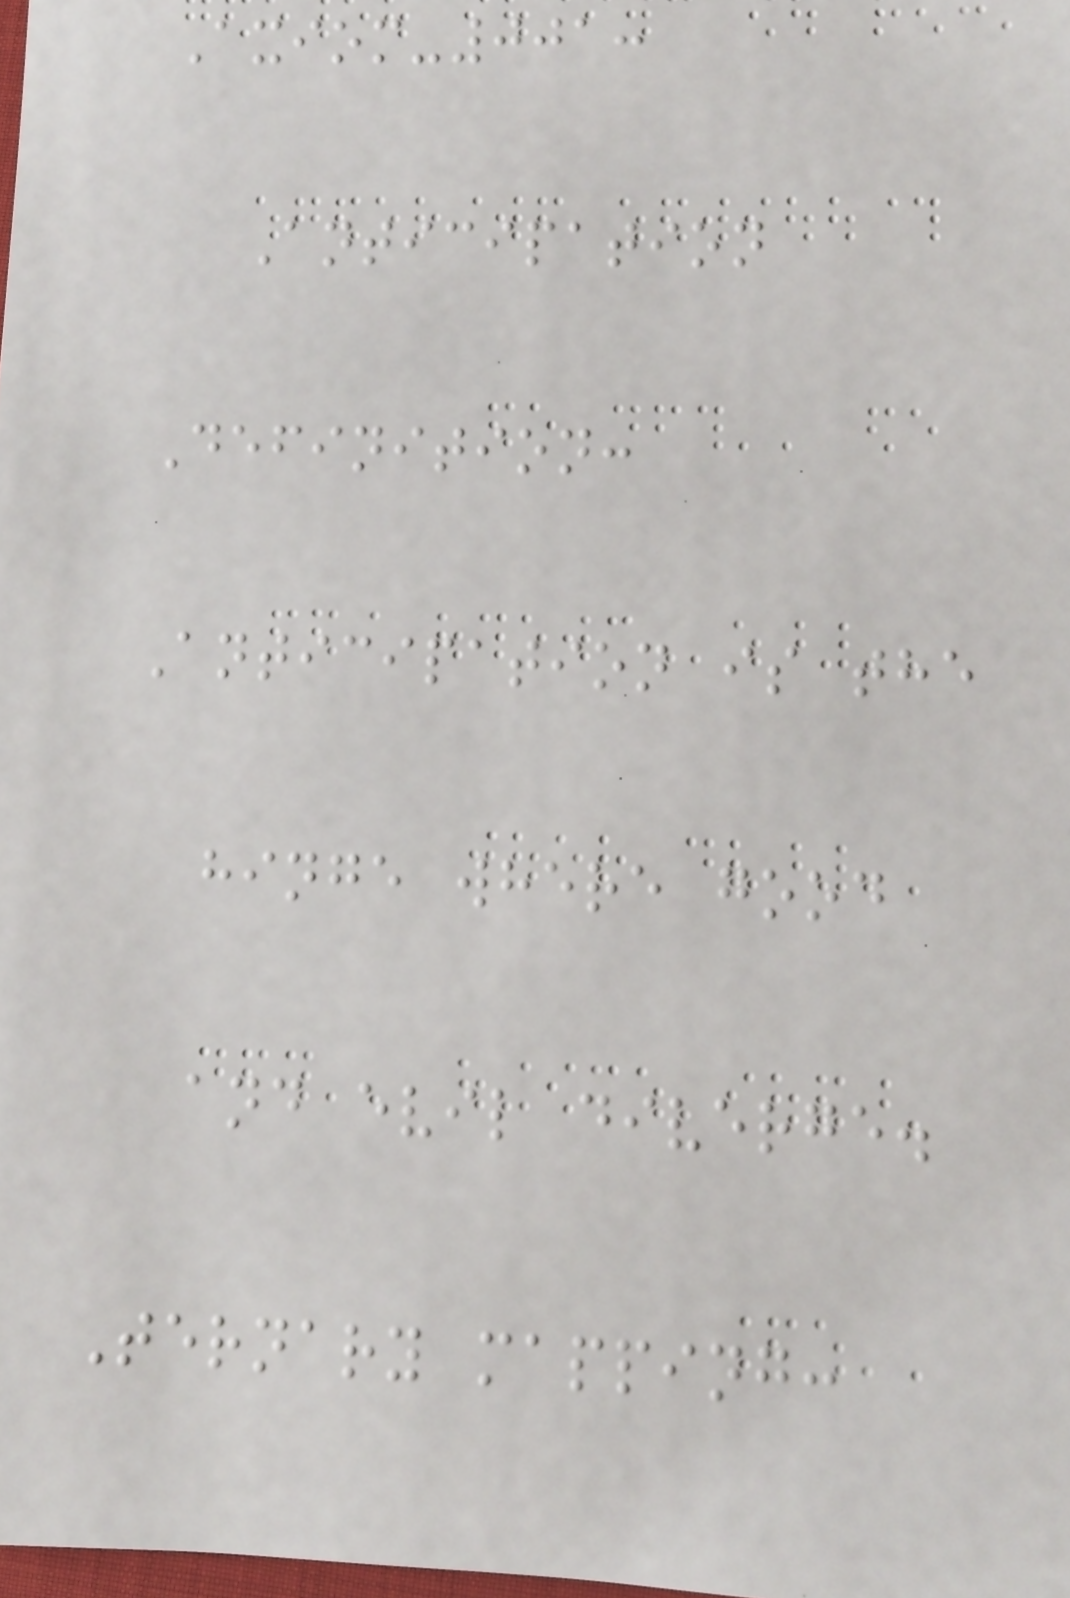Axiom-001:
Anticipation
Definition:
Anticipation is the
hinge where good
and evil diverge.
Ternary mapping:
